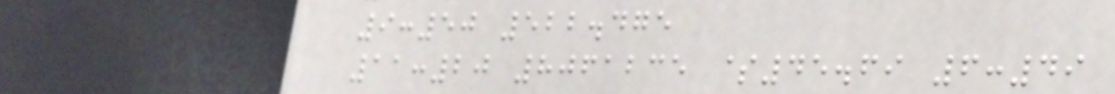9:50 522.475
11:20 8061235 $45.69 6:49
